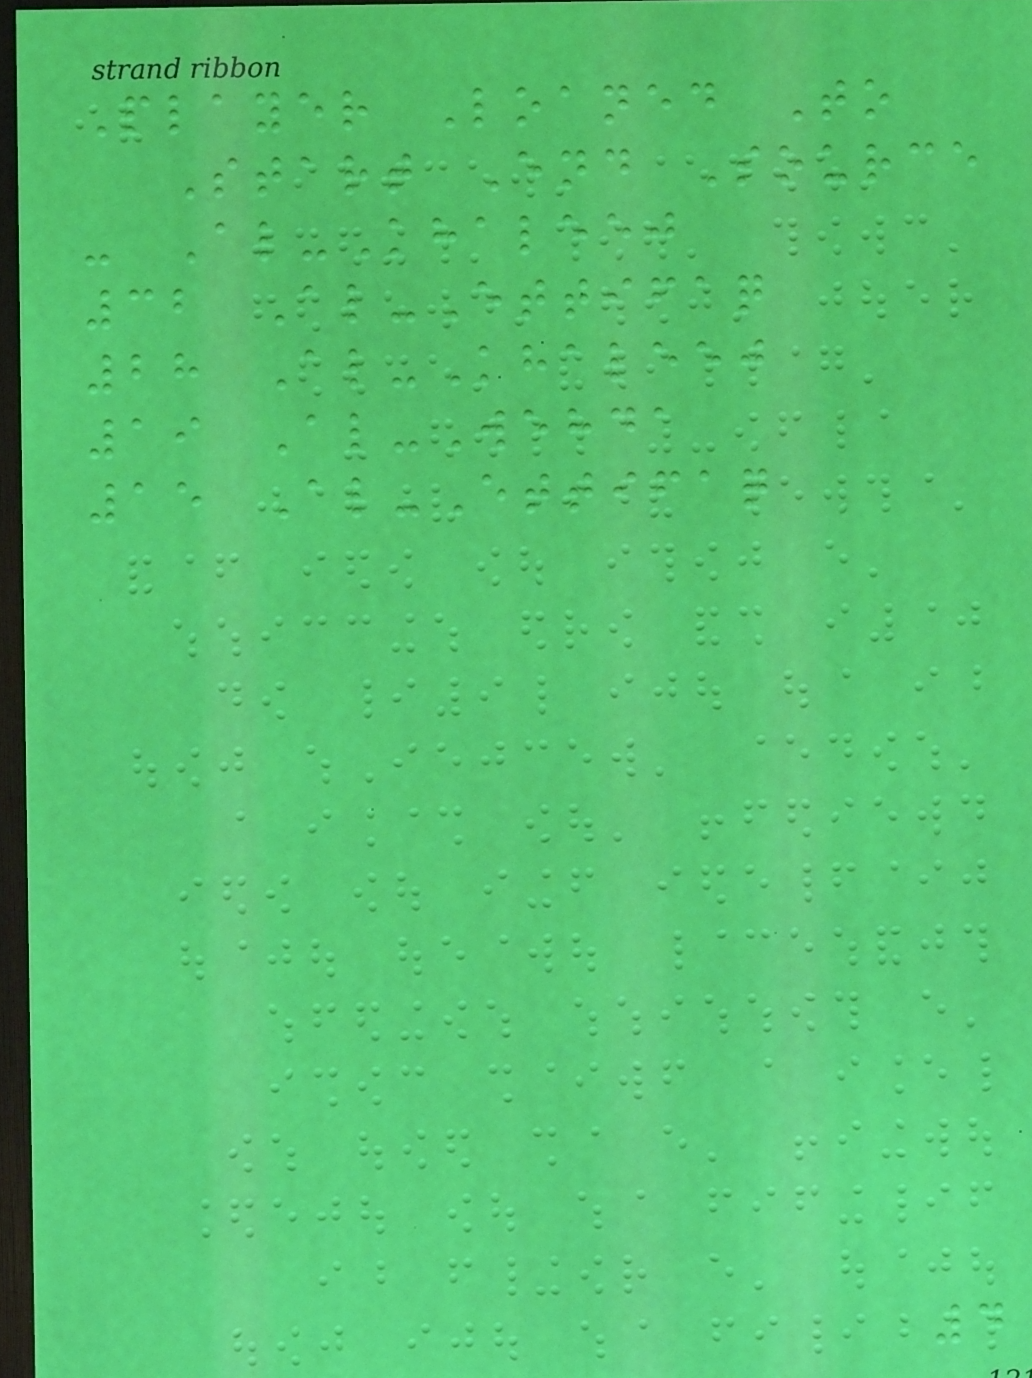Player Loaned To
Start End Source
- Al-Khaleej
32 Al-Ettifaq
28 Al-Khaleej
19 Al-Wehda
15 Al-Ettifaq
4
